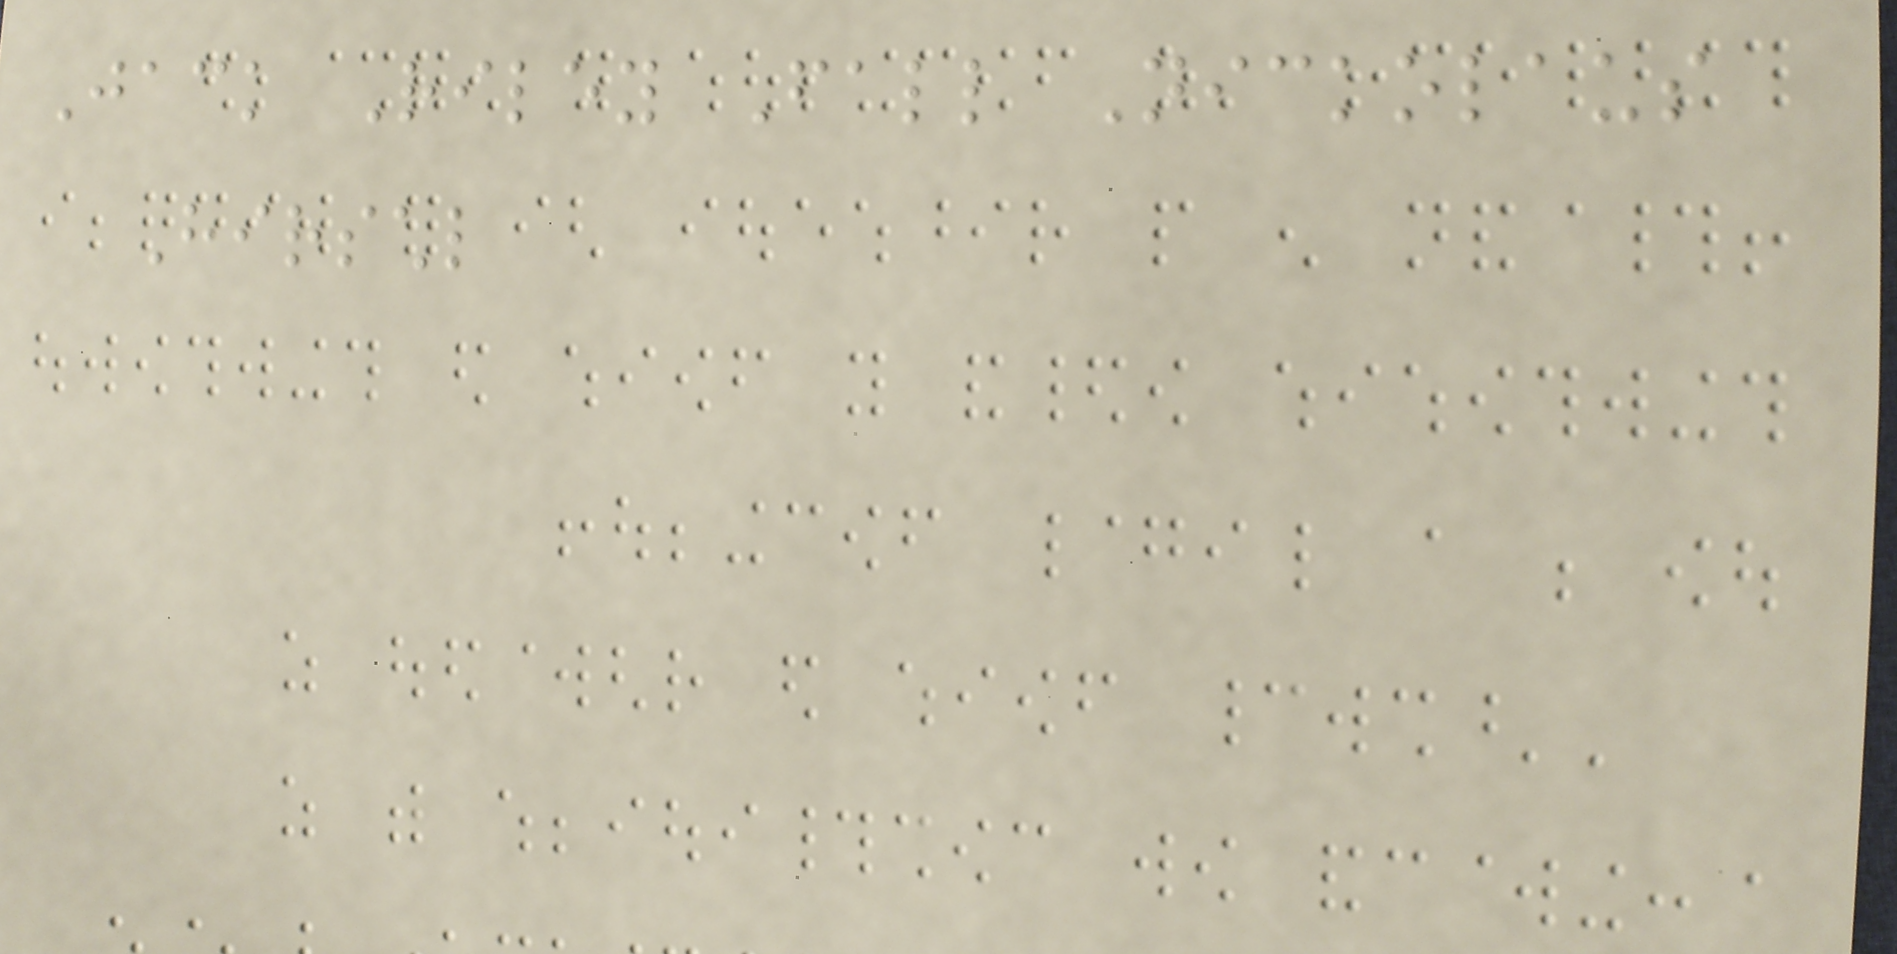Jack Riley Fall Nickolaus
Hirschl
